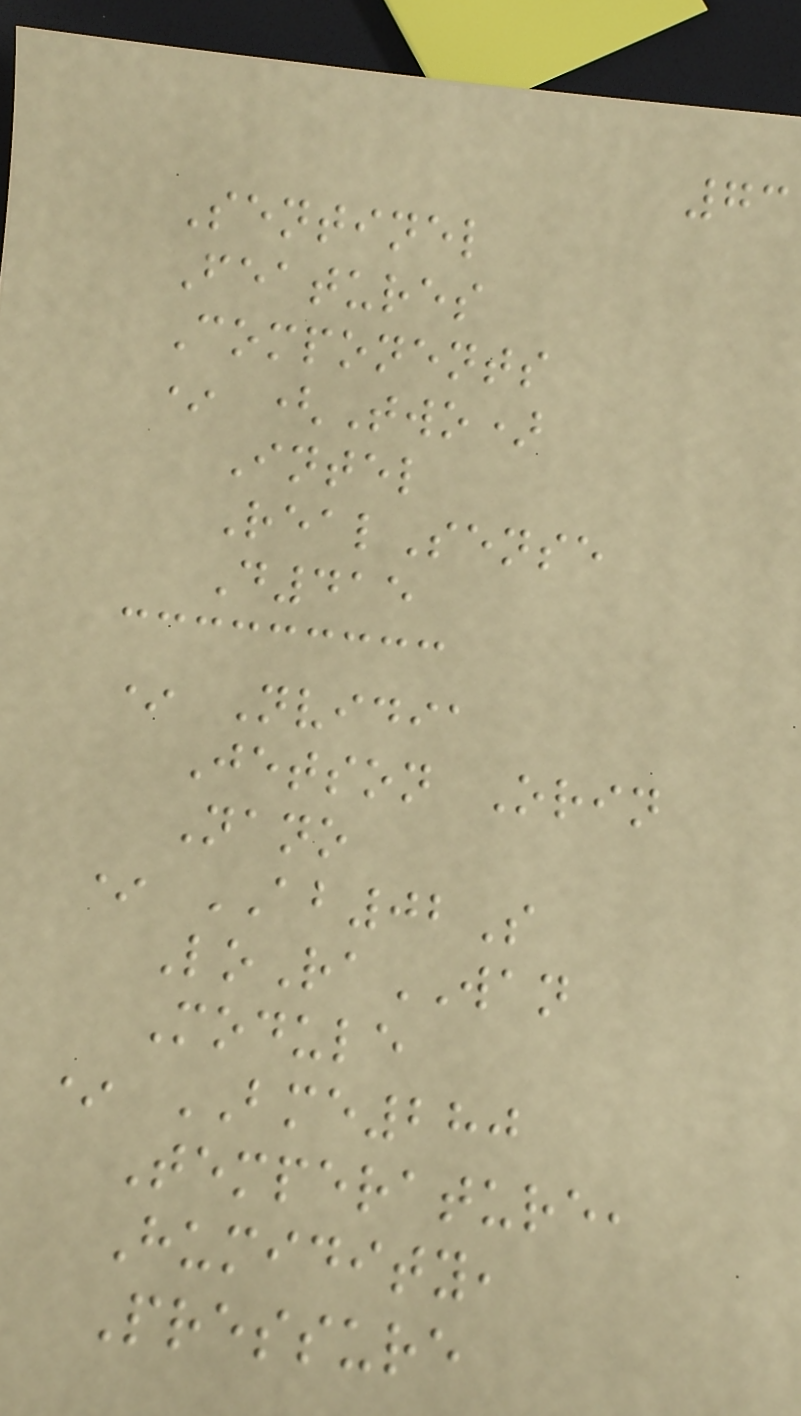73
Sentinel
Features
Components
* (Two)
Intel
RealSense
D415
* Nvidia
Jetson Orin
Nano
* AB02S
LoRaWAN
Module
* BME280
Temperature,
Humidity,
Pressure
